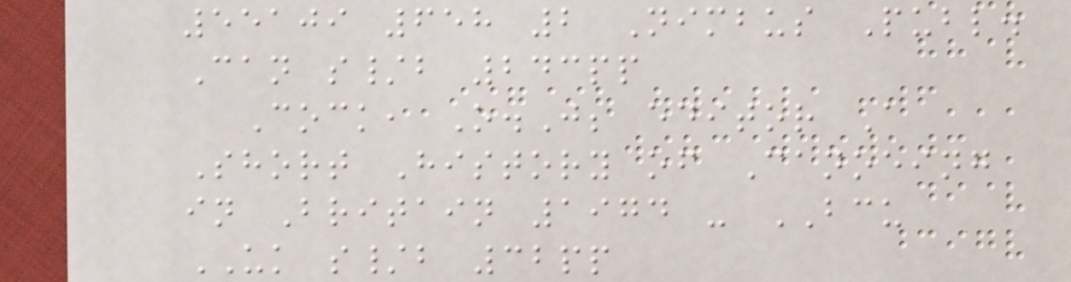55109 658 2 Nimbus Publ.
Can s/b 243pp
Cock, O.J; editor A
Short History of Canoeing
in Britain 1974 - BCU
UK s/b 32pp
